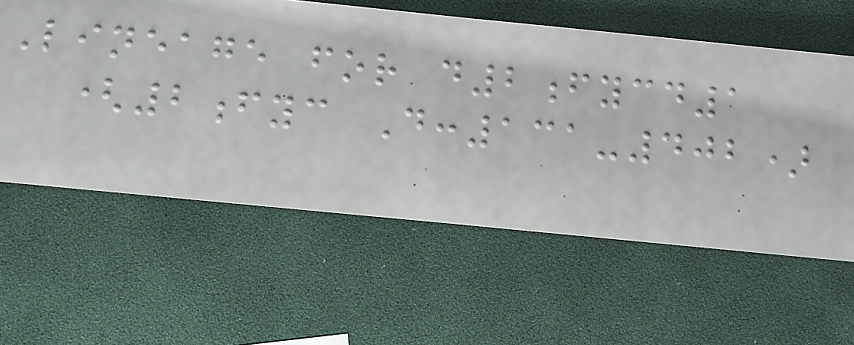Lineage for d2fycd1
(2fyc D:131-402)
